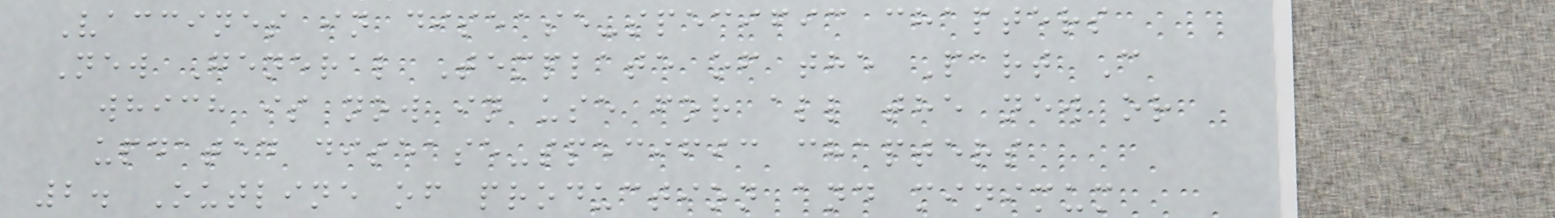Vaccines in disease-specific chapters
New General Template of the Part C
which is now in use for all the new or
updated disease-specific chapters
2. Outline of production and minimum
